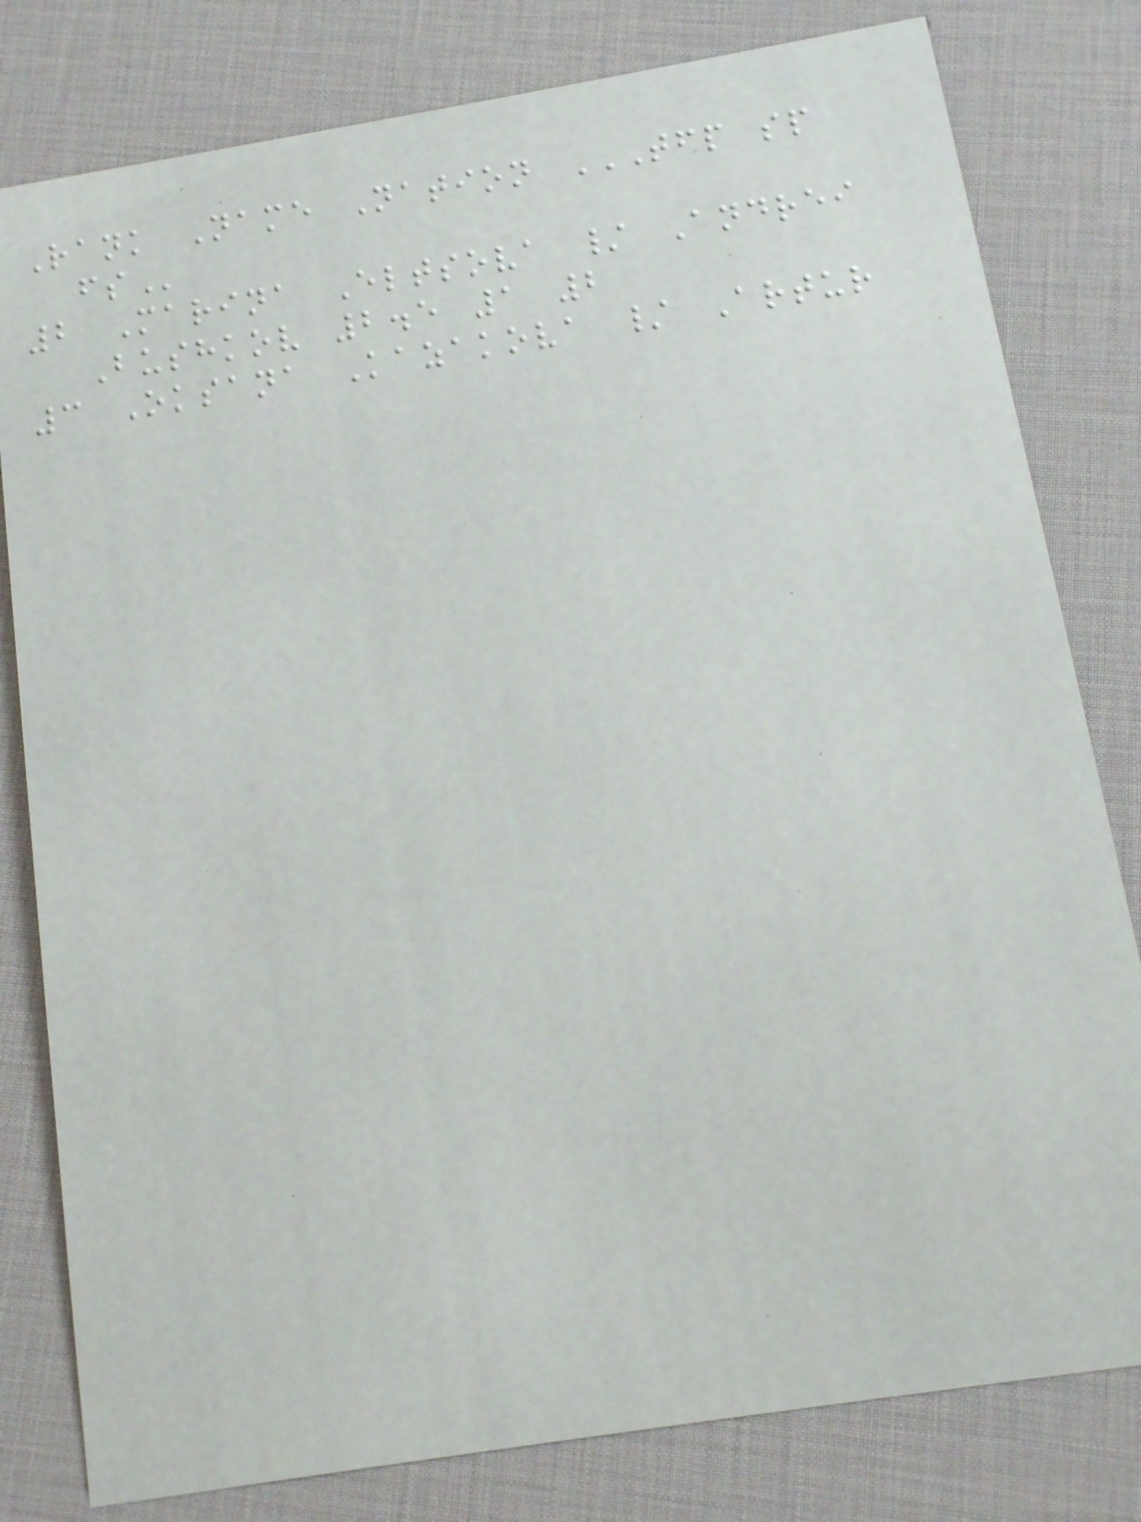Rank Name Nation TFP SP
FS
2 Marina Eltsova / Andrei
Bushkov 2.5 1 2
3 Oksana Kazakova / Artur
